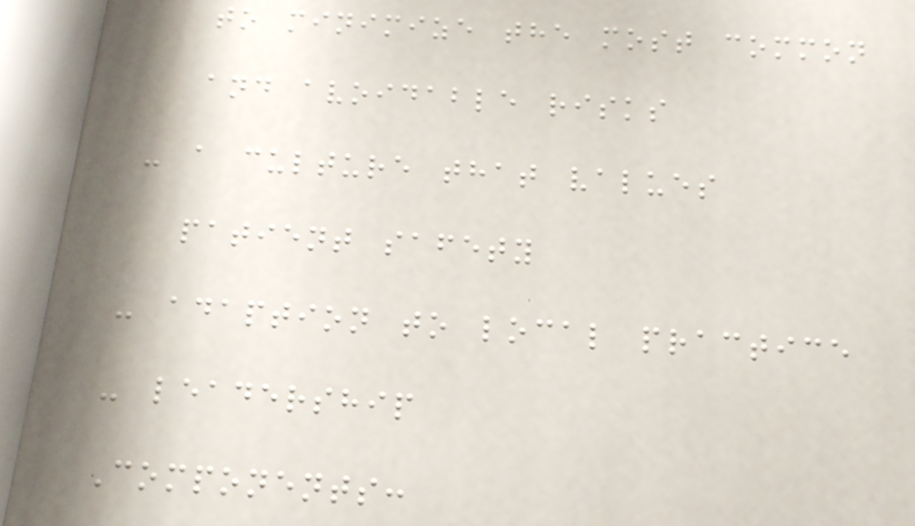to minimize the most common
and avoidable risks
- a culture that values
patient safety
- adaption to local practice
- leadership
Components:
